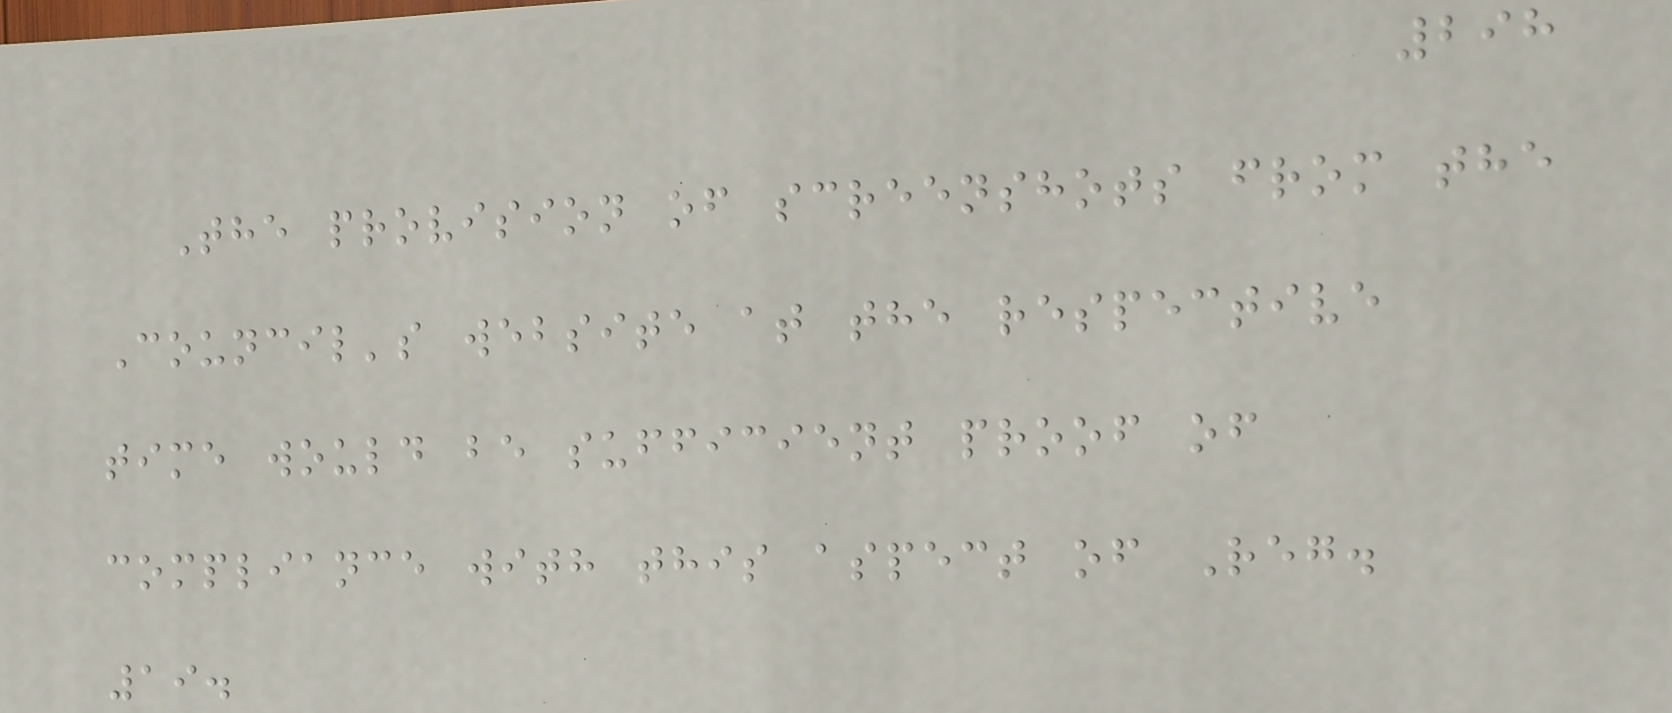298
The provision of screenshots from the
Council's website at the respective
time would be sufficient proof of
compliance with this aspect of Reg.
19.
